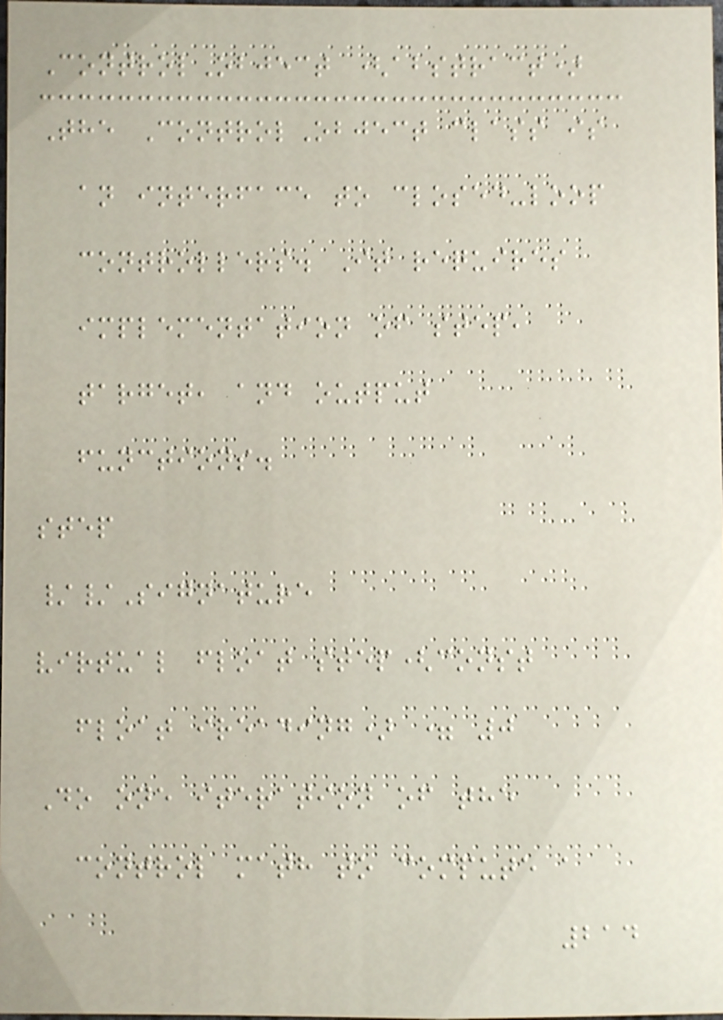ControlObject (abstract)
The ControlObject class is
an interface to closed-loop
controllers. It requires
implementation of step,
target, and output
functions.
step
//Signature
virtual float step(const
float ireading) = 0
Do one iteration of the
control math to compute a
214
